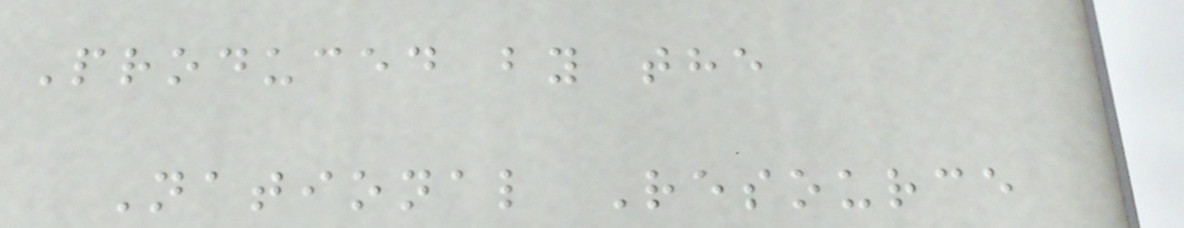Produced by the
National Resource
